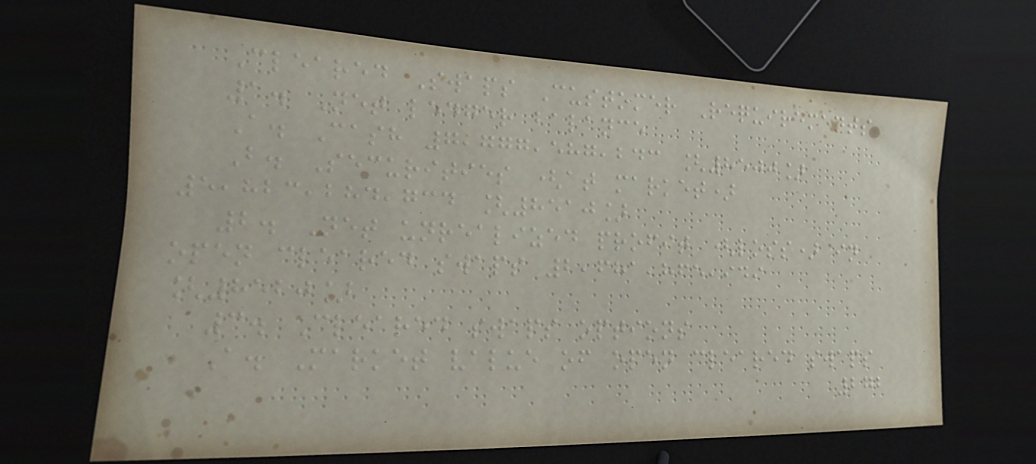Cleared Swaps Customer Requirements
1. Net ledger balance
A. Cash 7,777,587,243 [8500]
B. Securities (at market)
5,823,284,734 [8510]
2. Net unrealized profit (loss) in
open cleared swaps 2,681,865,949
[8520]
3. Cleared swaps options
A. Market value of open cleared swaps
272
